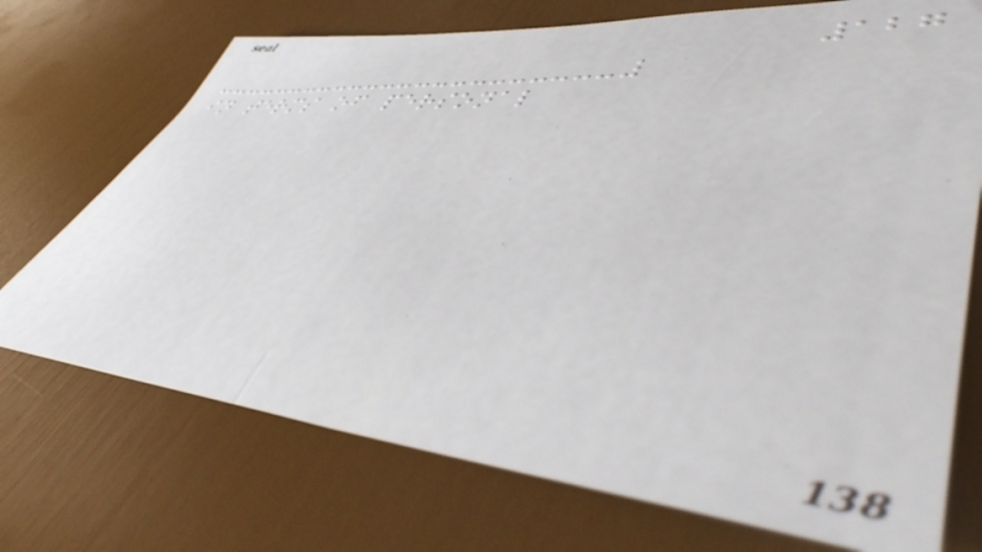127
in terms of personal
